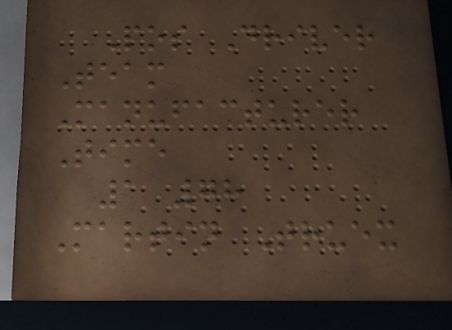Pos Driver
Team
Manufacturer
Time
1 78
Martin Truex
